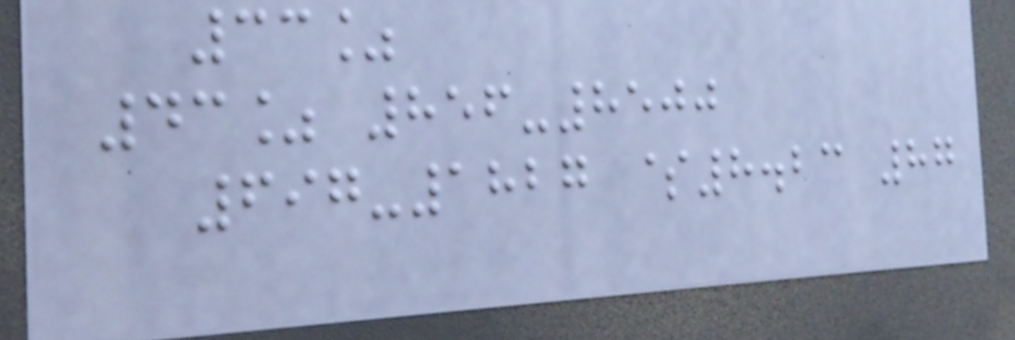33%
43% 856-8500
697-1827 $8.23 87
